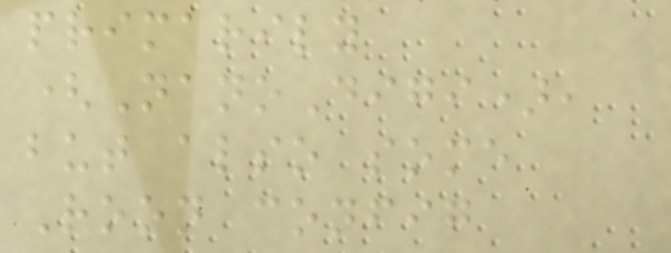primarily
(NanoDigi),
but also some
Roon config
